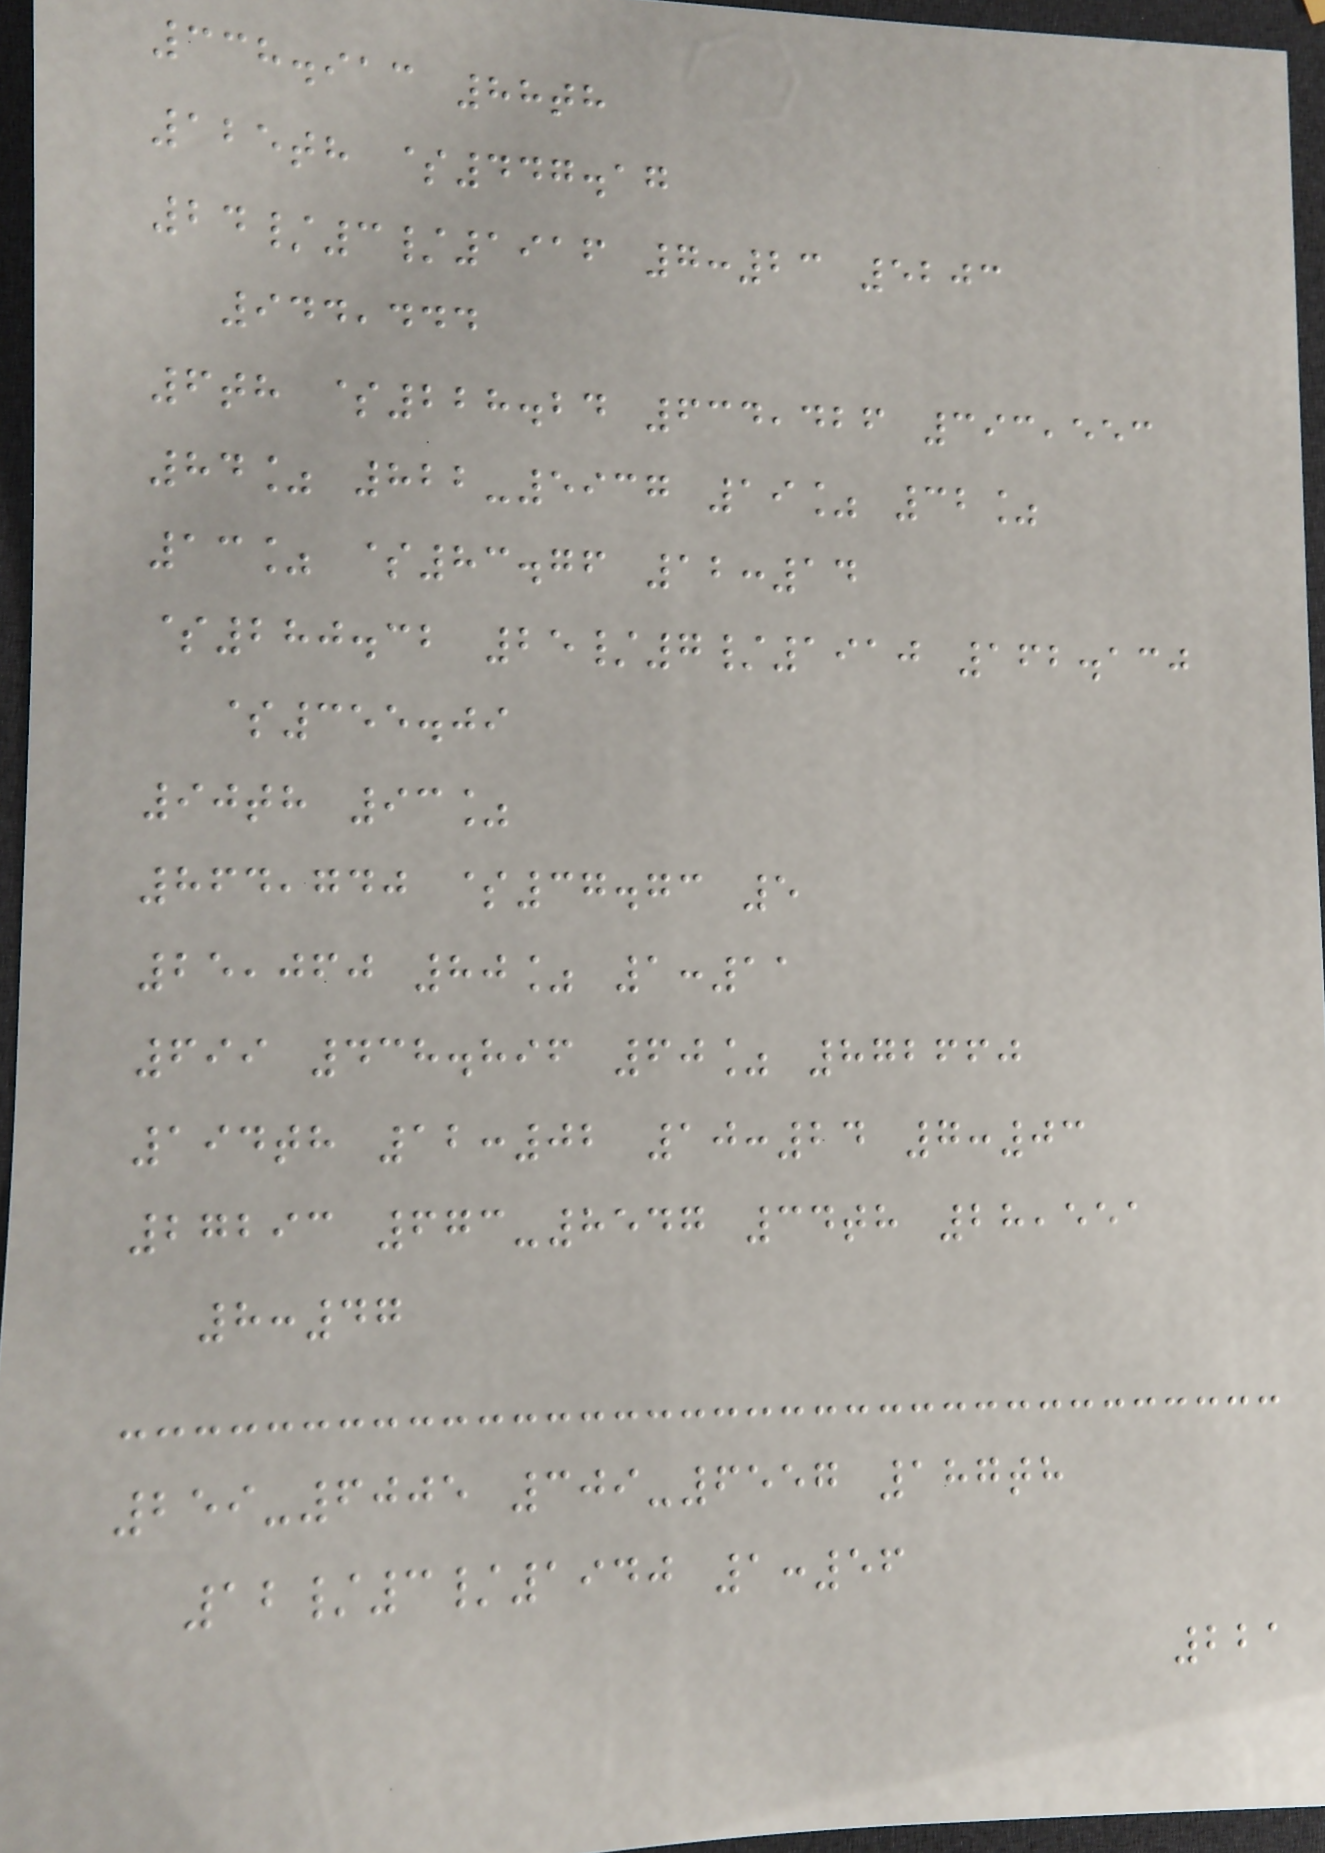338.913 88th
125th $447.17
24/3/1916 7:23 5203
944,444
6th $228.24 634,426 393,553
84% 822-5937 19% 32%
13% $83.76 12:14
$280.32 25/7/1910 162.130
$355.09
90th 93%
864,740 $37.73 5
25,060 80% 1:11
699 438.896 60% 872660
194th 12:02 10:24 7:03
27293 673-8547 34th 28,551
8:47
259-6005 309-6557 187th
12/3/1940 1:56
221
